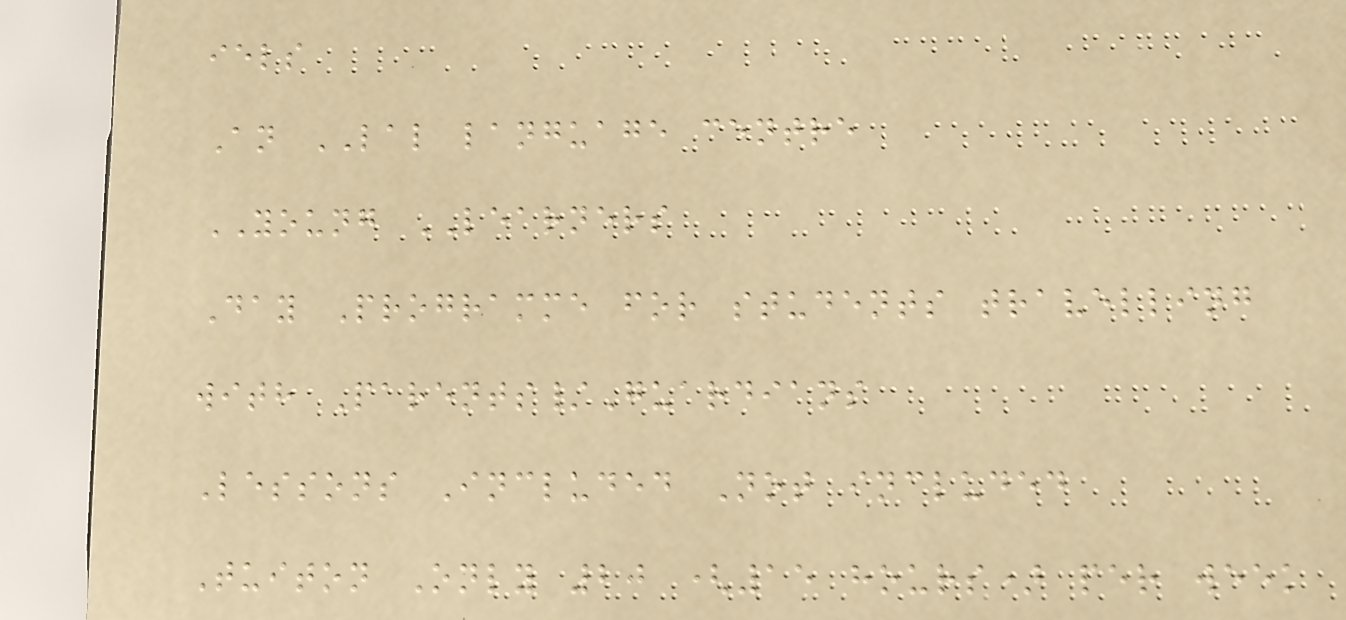iels
An LAL language centre
YOUNG LEARNERS
Day Programme for students travelling
with Parents/Guardians
Lessons Included Not included
Tuiton Only 20 (15 hours) per week
